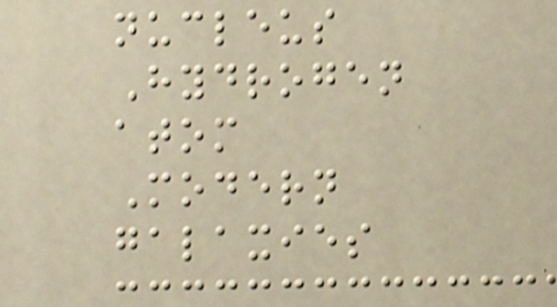nucleus
Hydrogen
atom
Modern
galaxies
